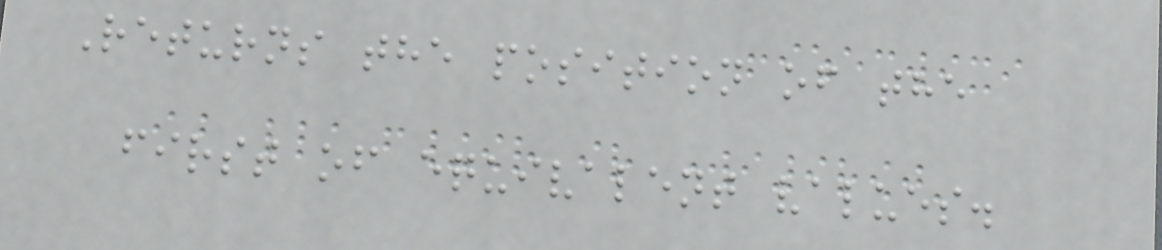Returns the position of the
first of equivalent values.
